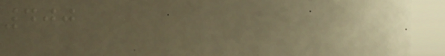400
